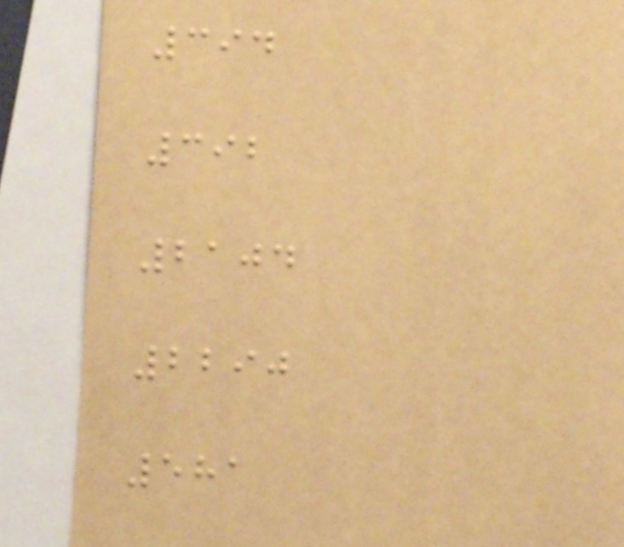394
392
2104
2290
581
